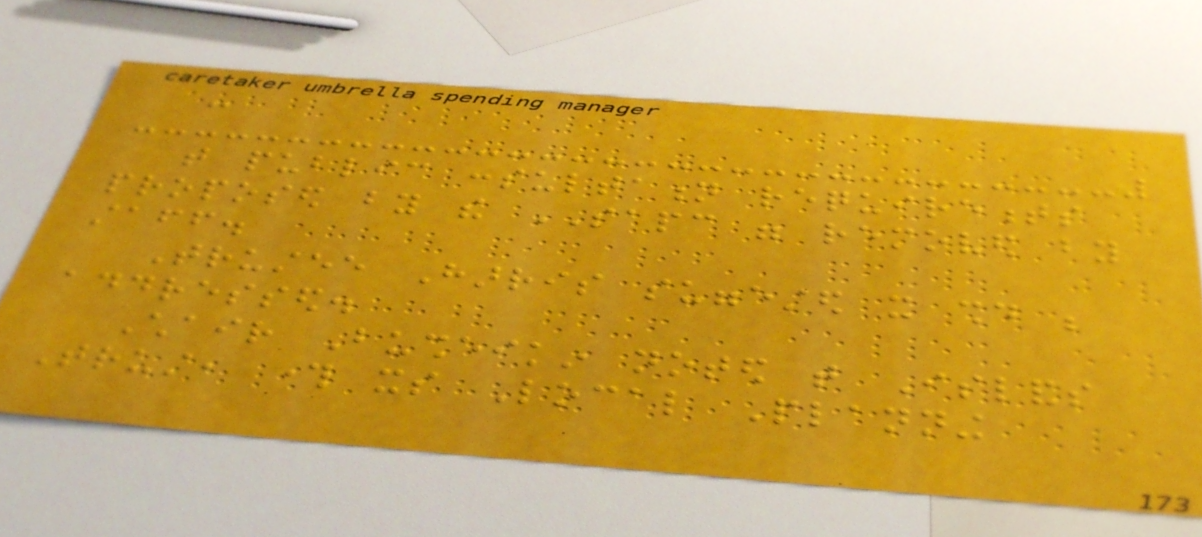-
that public consultation requirements
proposed by the SAPC were removed by
staff.
Trustee Harris suggested it should be
addressed.
Chair Busheikin noted that Islands
Trust, through its Local Planning
